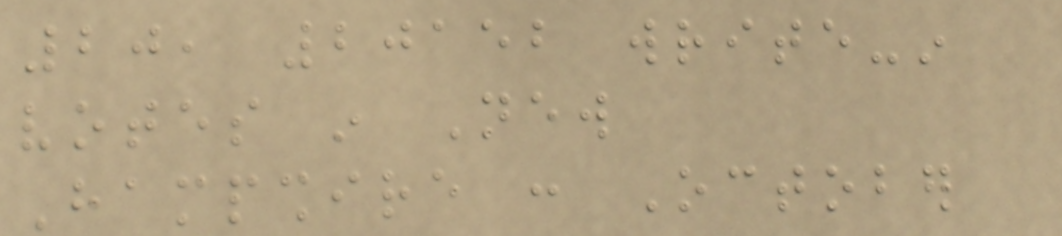20, 20152 write-in
votes in New
Hampshire : October
